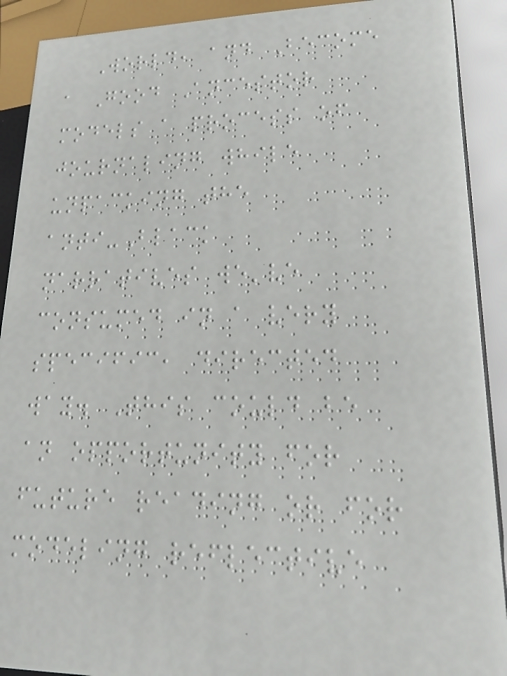World, and Become
a Good Ancestor
models a process of
journaling while
unpacking the
anti-Black
narratives we've
consumed in a very
specific, directed
way. This could be
an opportunity for
future reading or for
modeling reflective
